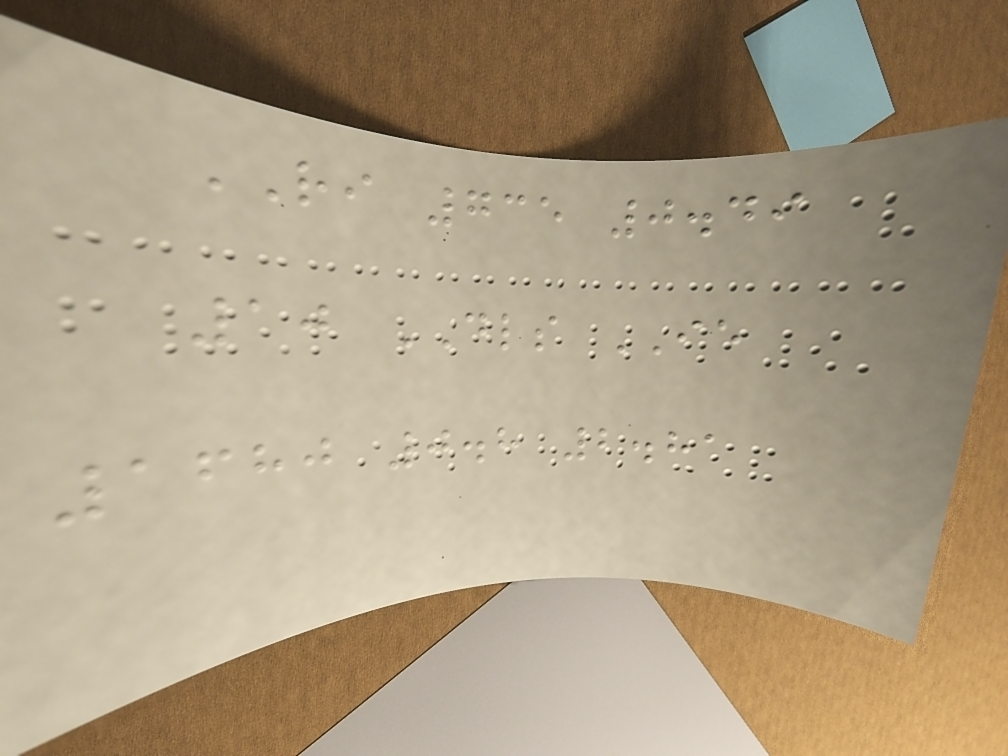RI 735 0.49
10 DLS IE
1680 0.8 2.81
